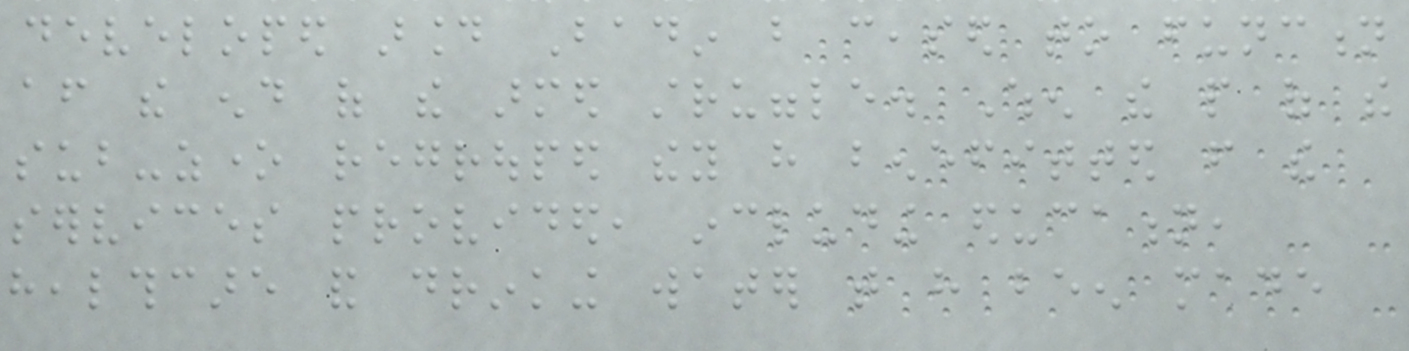developed around Badin but ceased to function
after the end of the armed struggle. When the people of the
sub-zone regrouped they have benefitted from the
services provided, including education,
healthcare and drinking water that have been made
